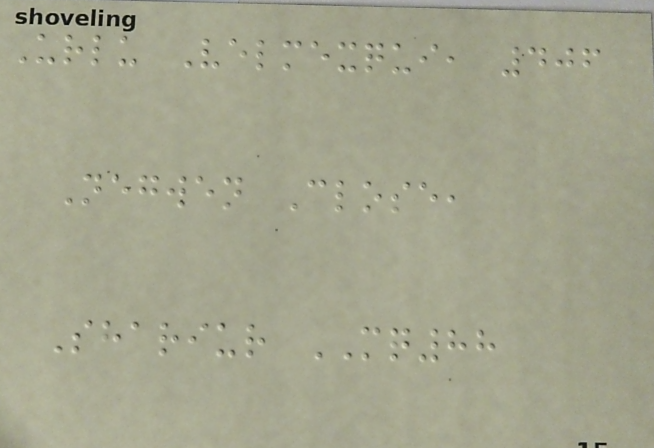Urlu Velmexqui, 406
Negwen Close,
Shariur MQ88
